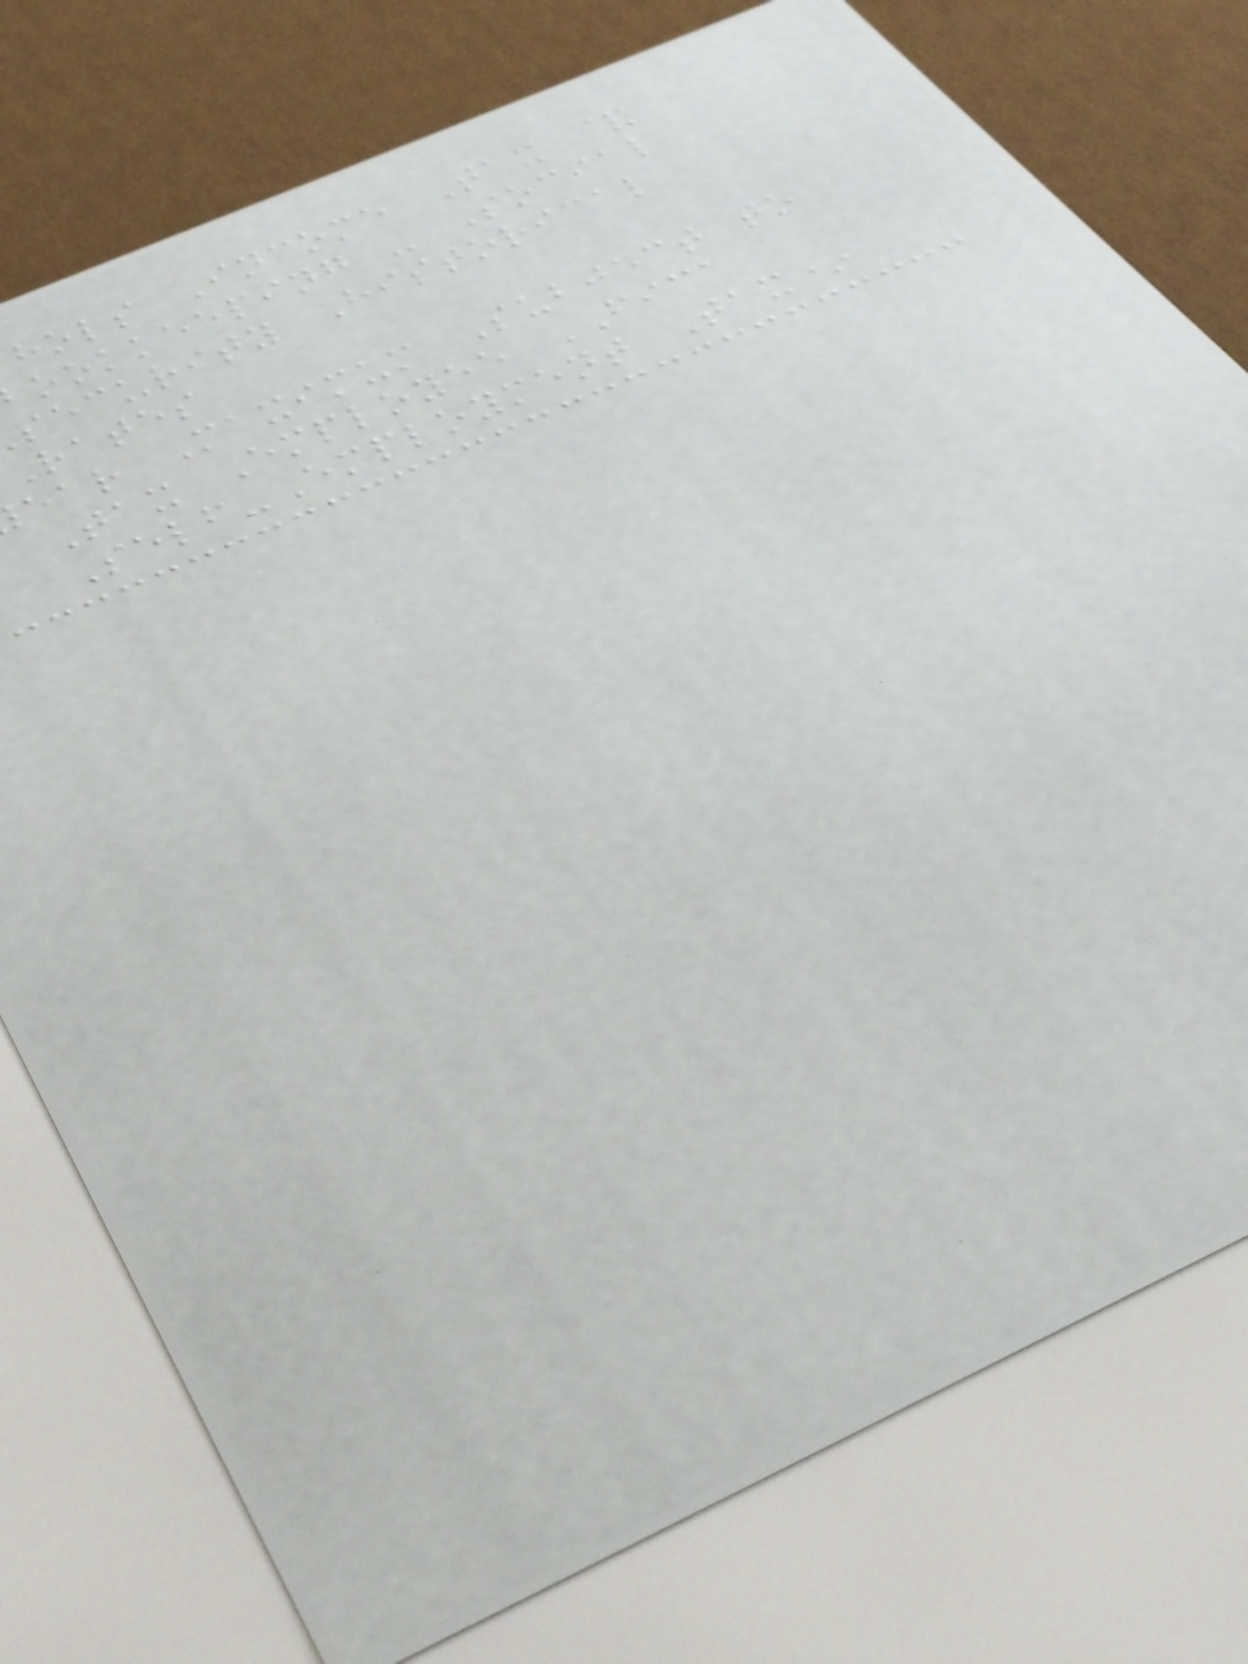hols Income Tax &
ookkeeping - Social
security Historical
Rates
ear Maximum Subject to
Tax Employee FICA
Self-Employment Tax*
